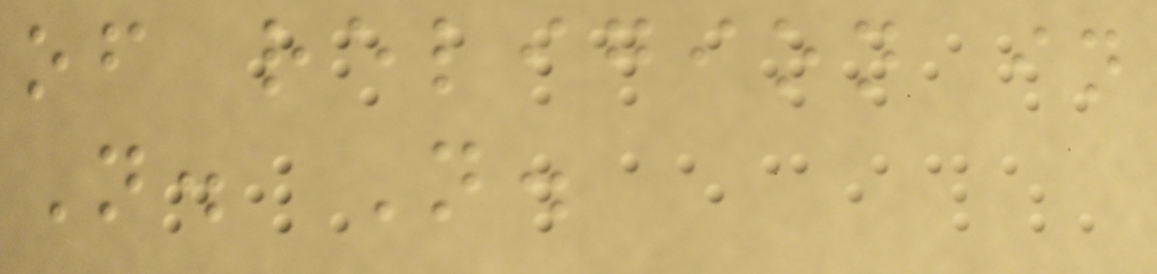of religion in
N. N.
